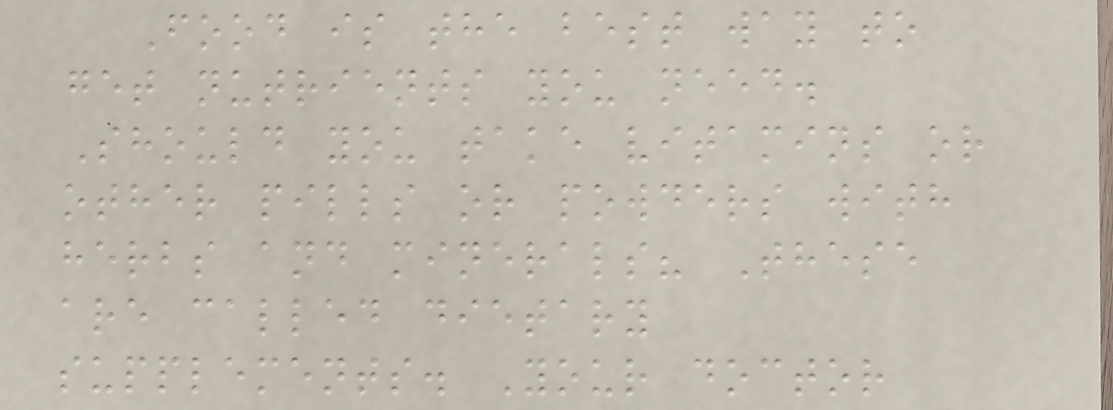Food is the best way to
get nutrients you need.
Should you take vitamins or
other pills or powders with
herbs and minerals? These
are called dietary
supplements. Your doctor
